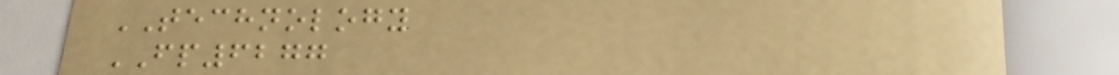TECHNOLOGY
FP6277
